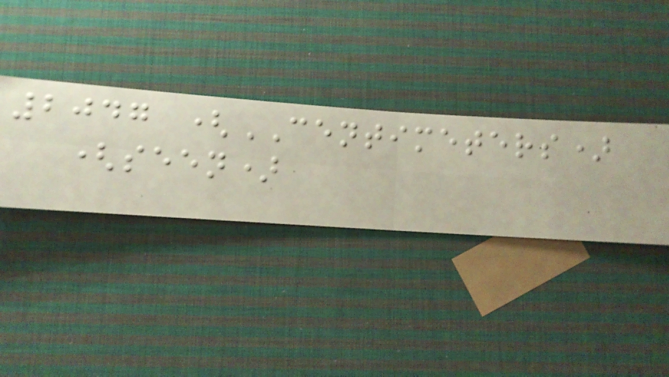2047 (CENTIMETERS)
(seen)
